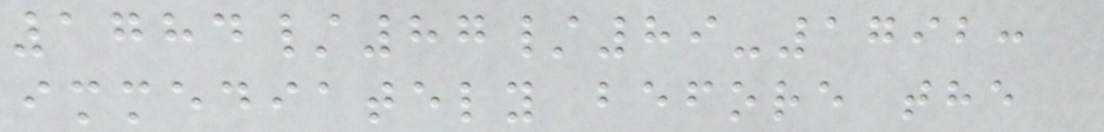1784/87/89-1792:
immediately before the
